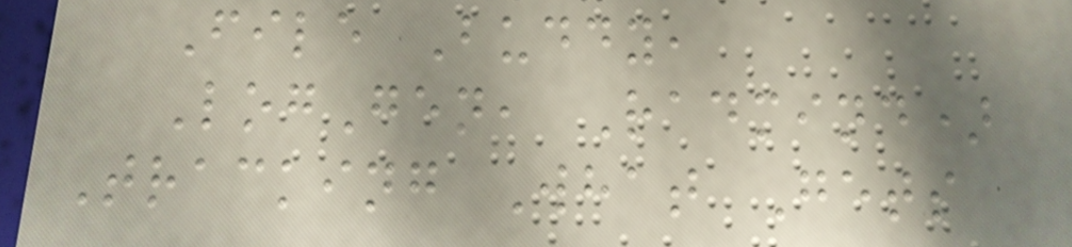File Buddy,
LogGen, Radmind)
Tracking What Gets
